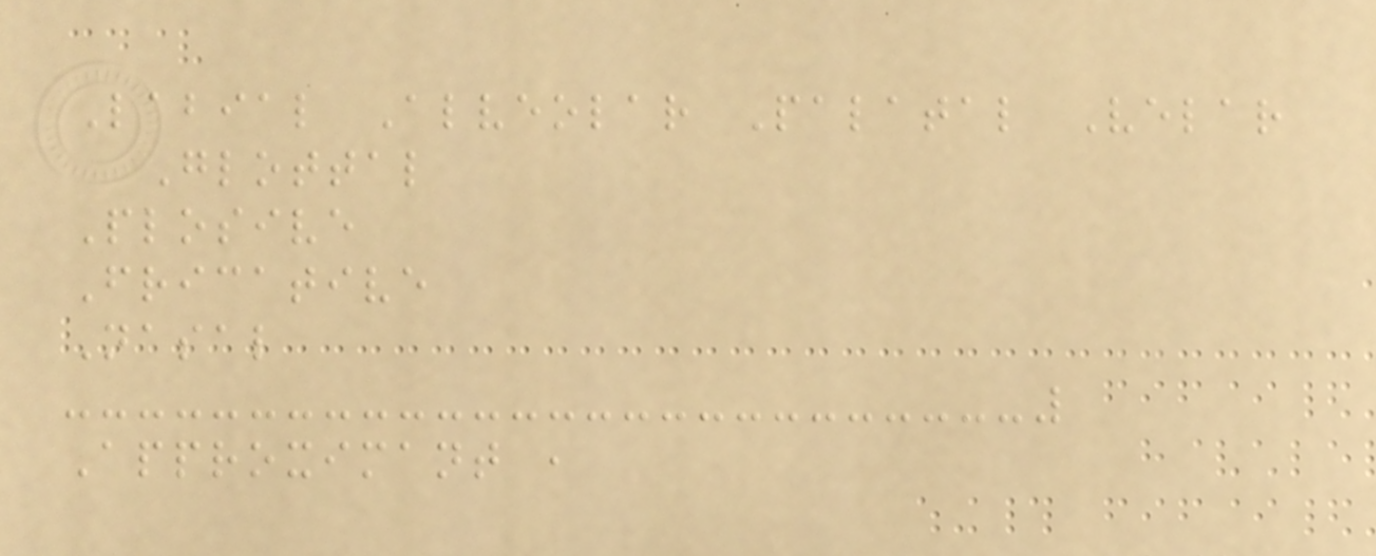Labial Alveolar Palatal Velar
Glottal
Plosive
Fricative
Nasal
Approximant ,
